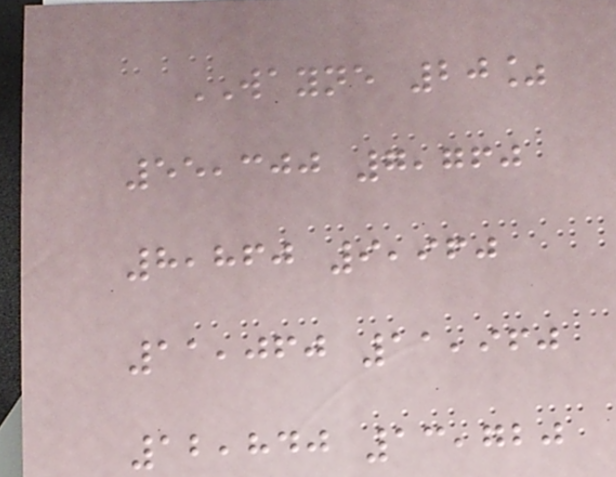WAYNE 20%
55,300 7,760
8,860 9,960
11,060 11,960
12,840 13,720
